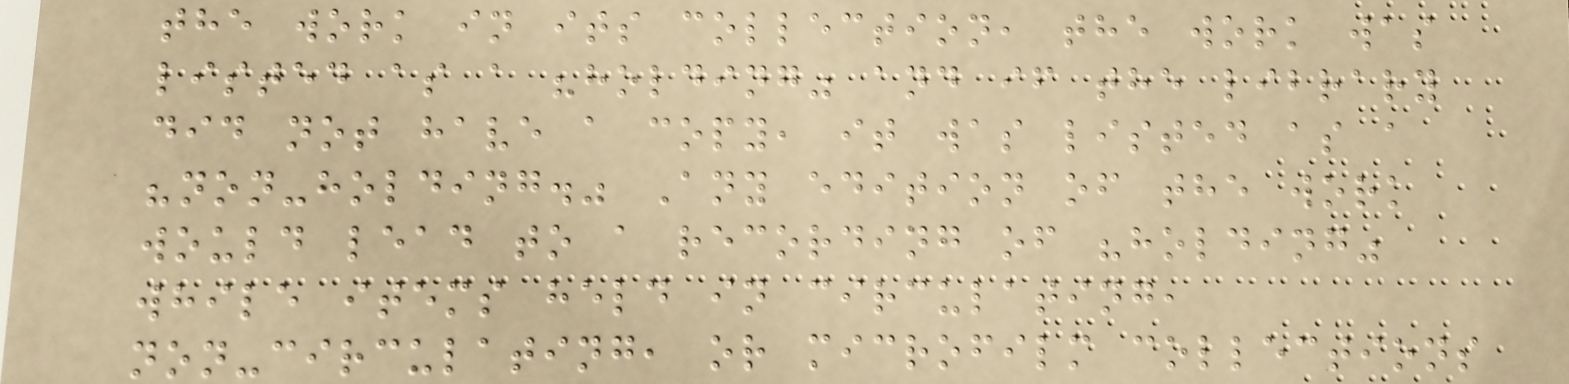the work in its collection, the work was
listed as a "holding" and if the library
did not have a copy, it was listed as a
"non-holding." Any edition of the work
would lead to a recording of "holding"
while items held in circulating,
non-circulating, or microfilm collections
